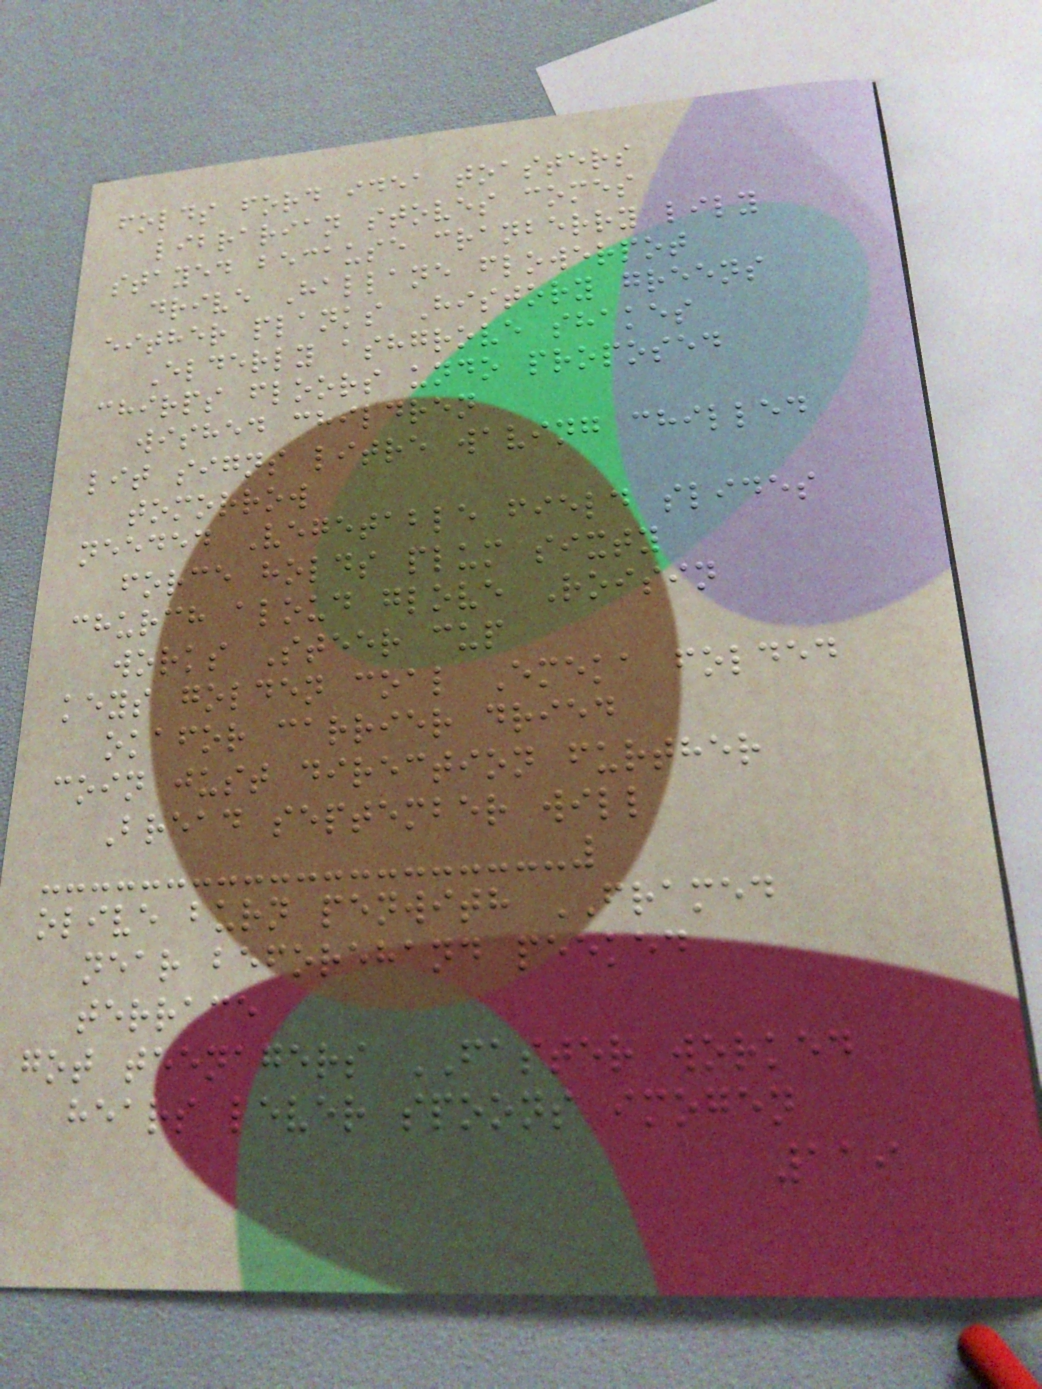folds ford idea toasters
librarian stoves comes
stayed because cranberry lily
drive Hallane flowerpot
either planks History greens
Elderly ashgrove shakes
chirps floors undo proposed
wished children
lit signs litre waving chilled
tomorrow
needed Vegetable field slides
force holds plum sixty
church aloud glove Roisin
works Steer cup
keys golden coal Emeka folded
okafor carrier dried
coin just direction further
Bread september will
olive burn penwith FRAMED
near beforehand peeked
terrace
got teenagers FASTER worked
hears lever spoons imogen
119
